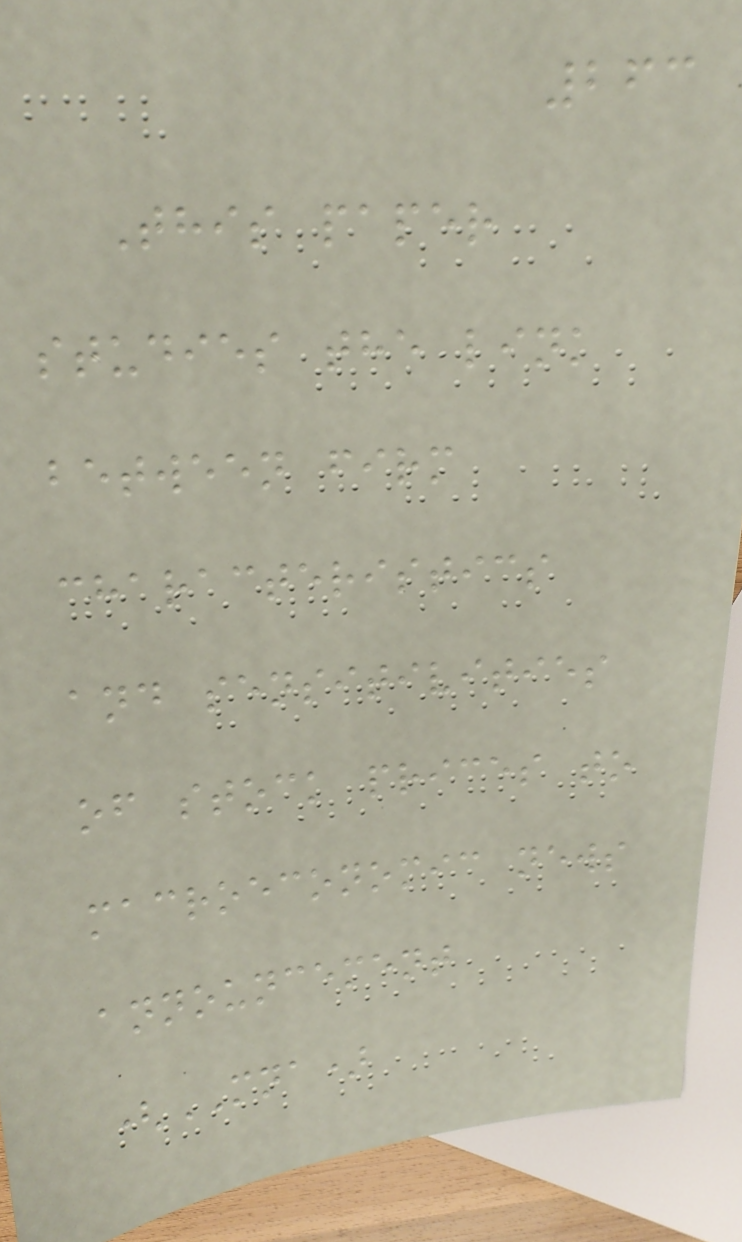263
This paper
studies the link
between firm
characteristics
and sensitivities
of stock prices to
macroeconomic news
announcement
(MNA)
